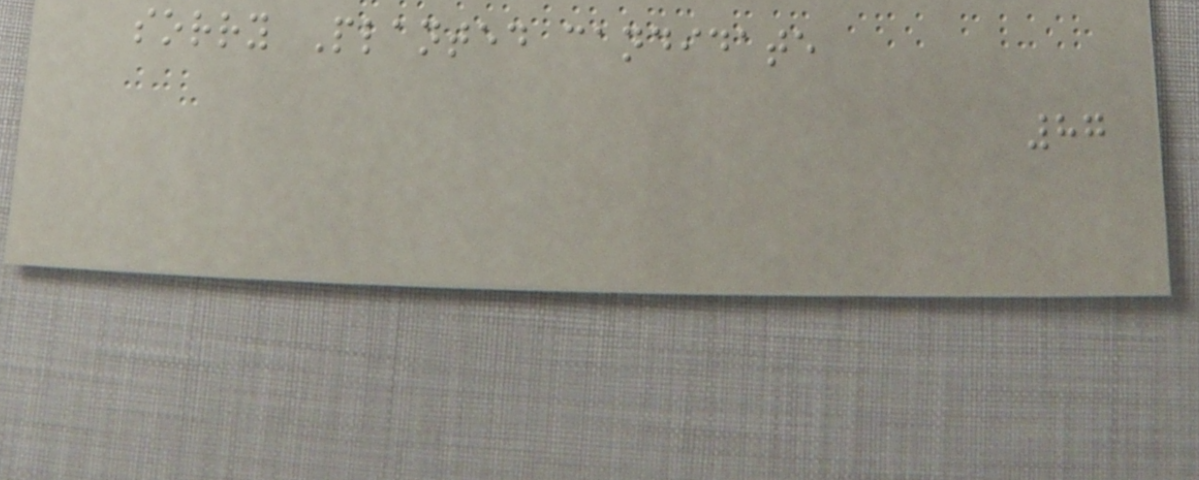sorry Planted candidate
87
